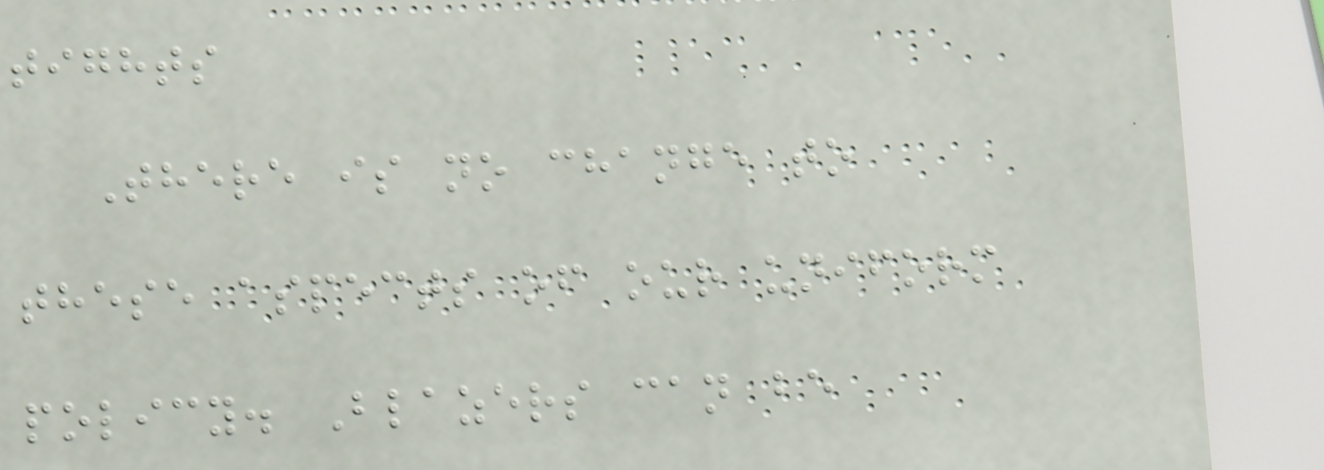tights
There is no change to
these aspects of our uniform
policy. Blazers can be
